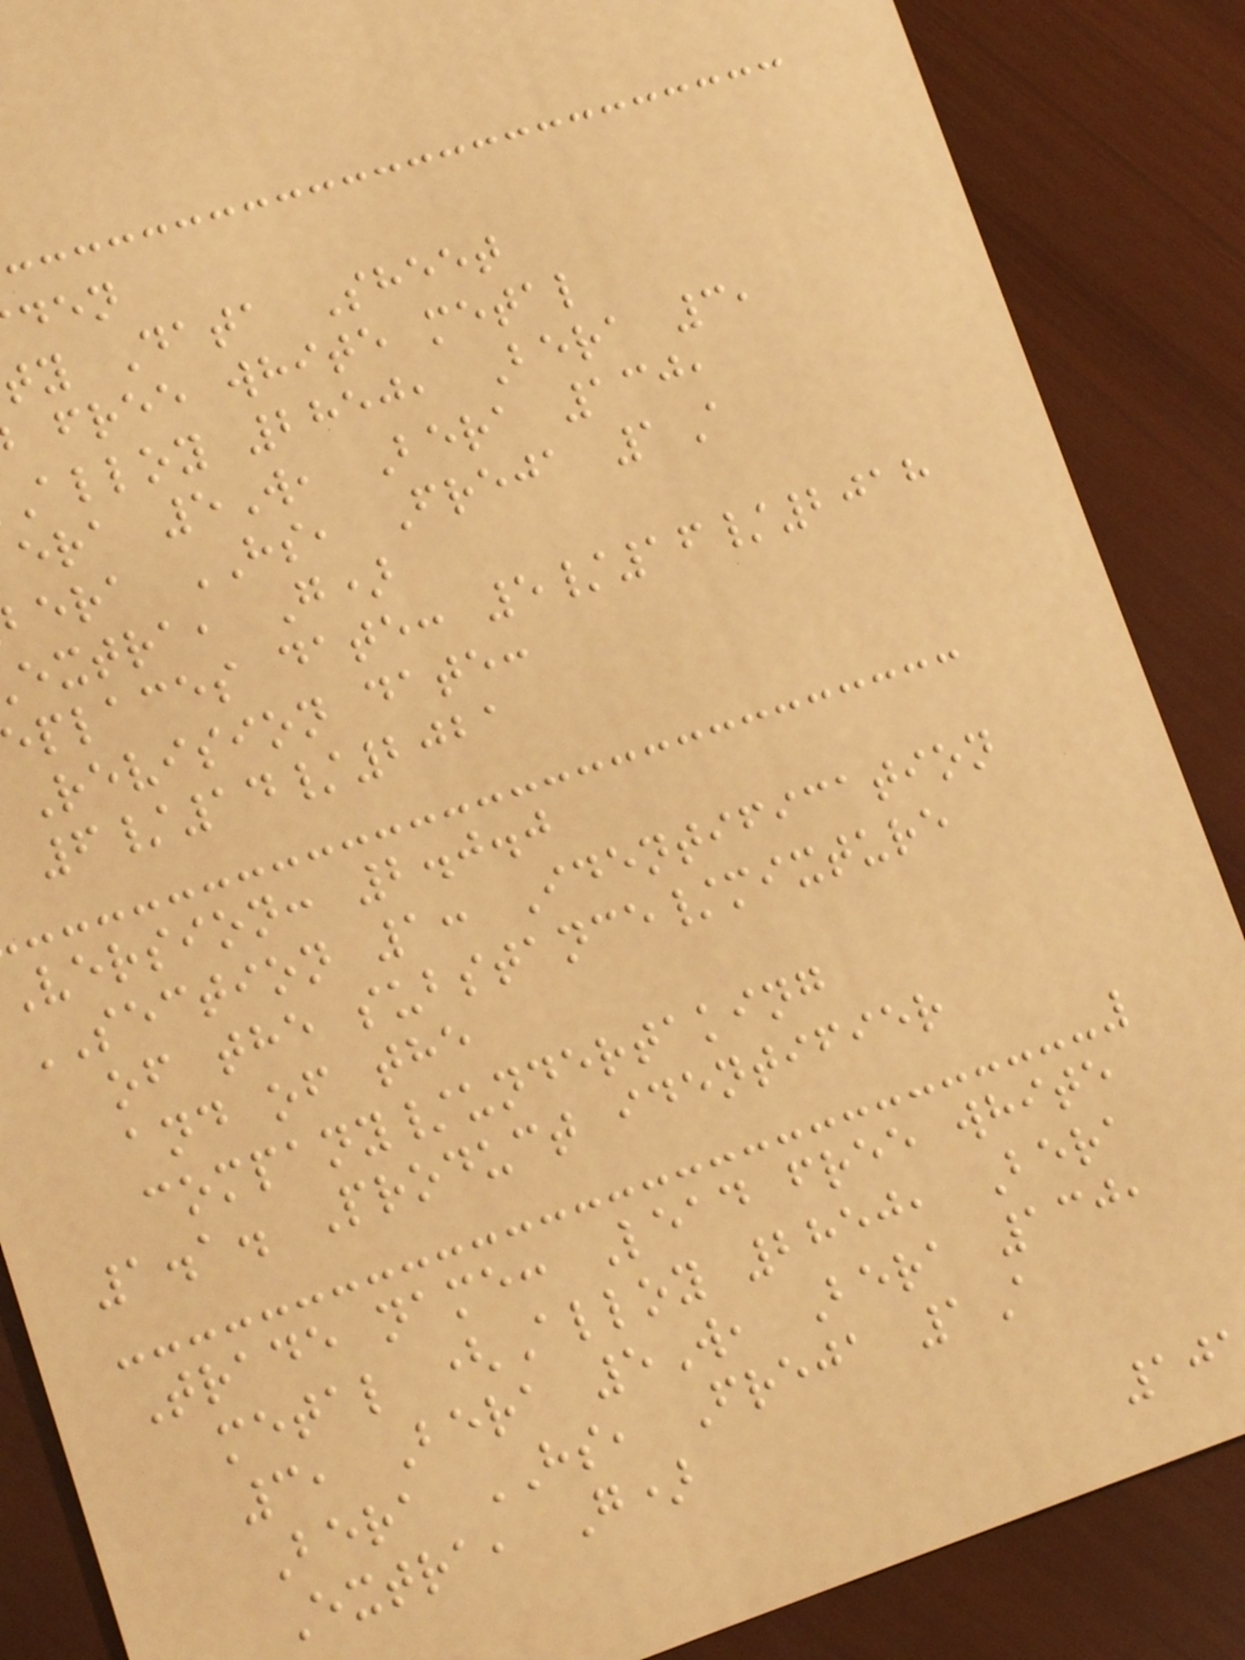ty Data Sheet
free white metal
alloy 2850, Bera 3,
era 5W, Bera 130,
era HS, Freja 1A
extra, G)
places date: 5/16/2018
Revision date:
6/14/2021
version: 2.0.0
SECTION 1: Identification
of the substance/mixture
and of the
company/undertaking
1.1. Product identifier
Trade name: Lead free white
metal (Alloy 2850, Bera
3, Bera 5W, Bera 130,
Bera HS, Freja 1A
Extra, G)
